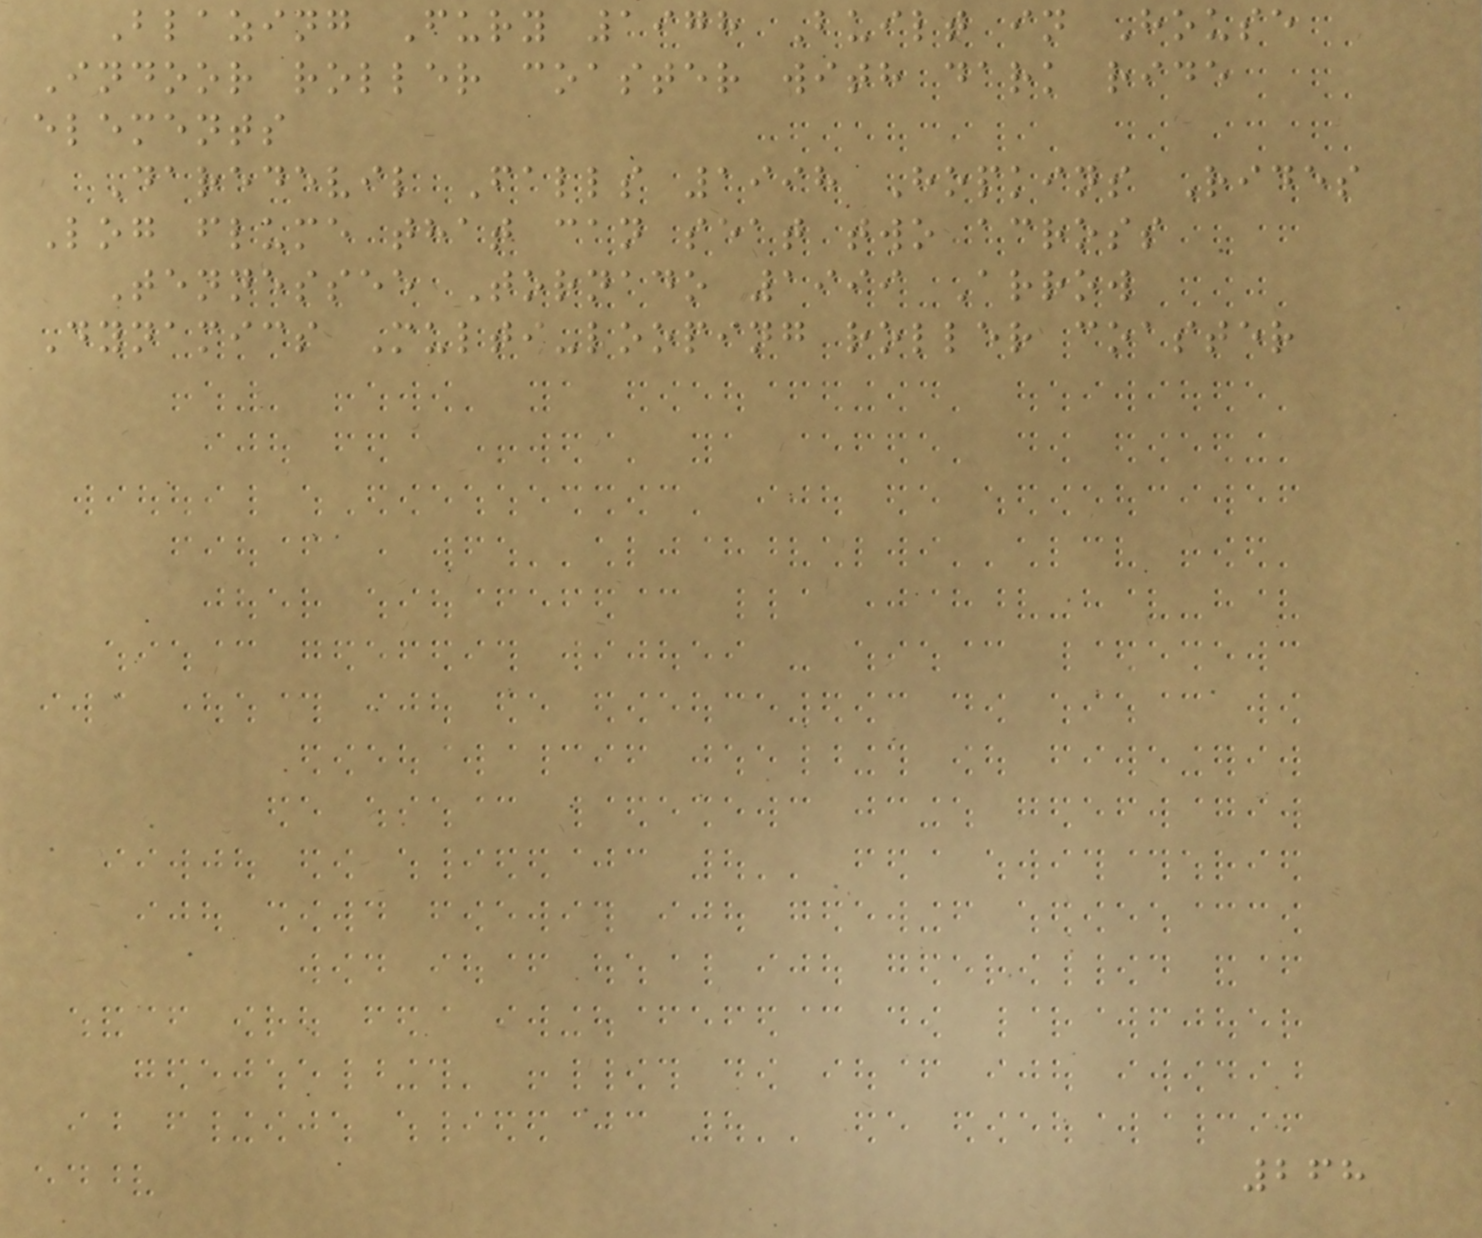Blazing Fury 1978 Built in House
Indoor roller coaster with dark ride
elements
Daredevil Falls 1998 Hopkins Rides
Log flume that can seat two across
Tennessee Tornado 1999 Arrow
Dynamics Multi-looping roller coaster
268
